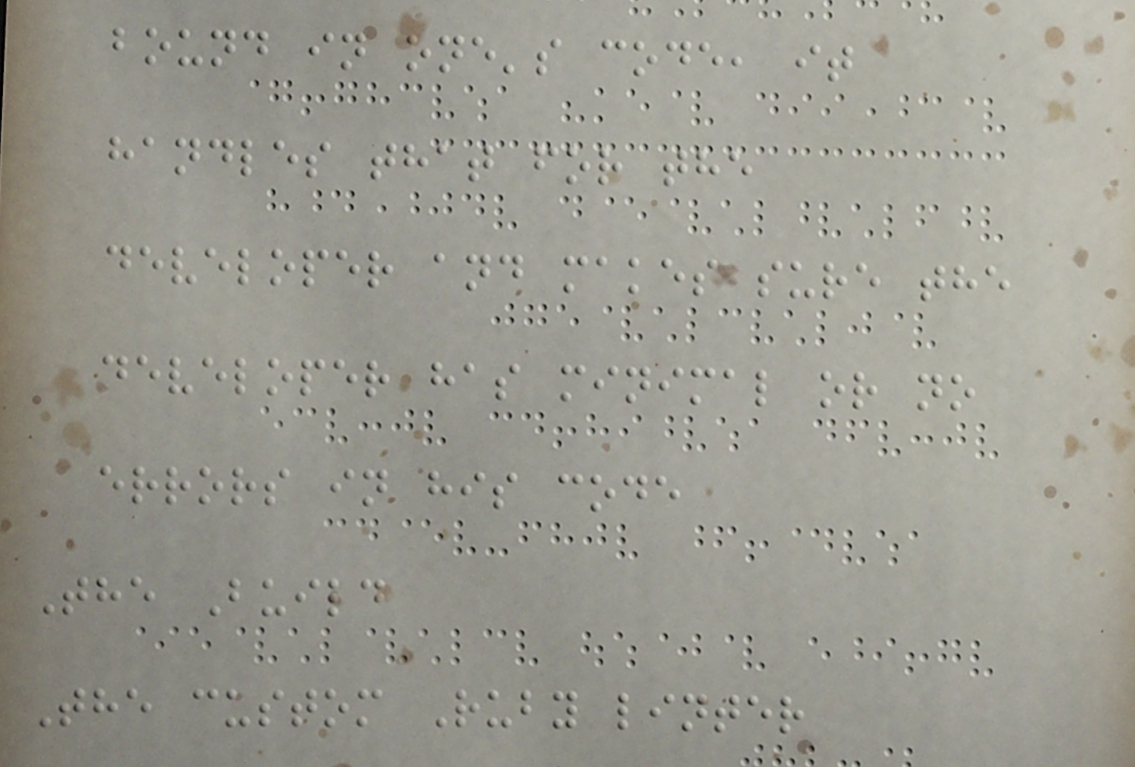bound in one's code, it
handles that for the
developer and makes sure the
developer has minimal or no
errors in his code
The Build
The custom Ruby linter
